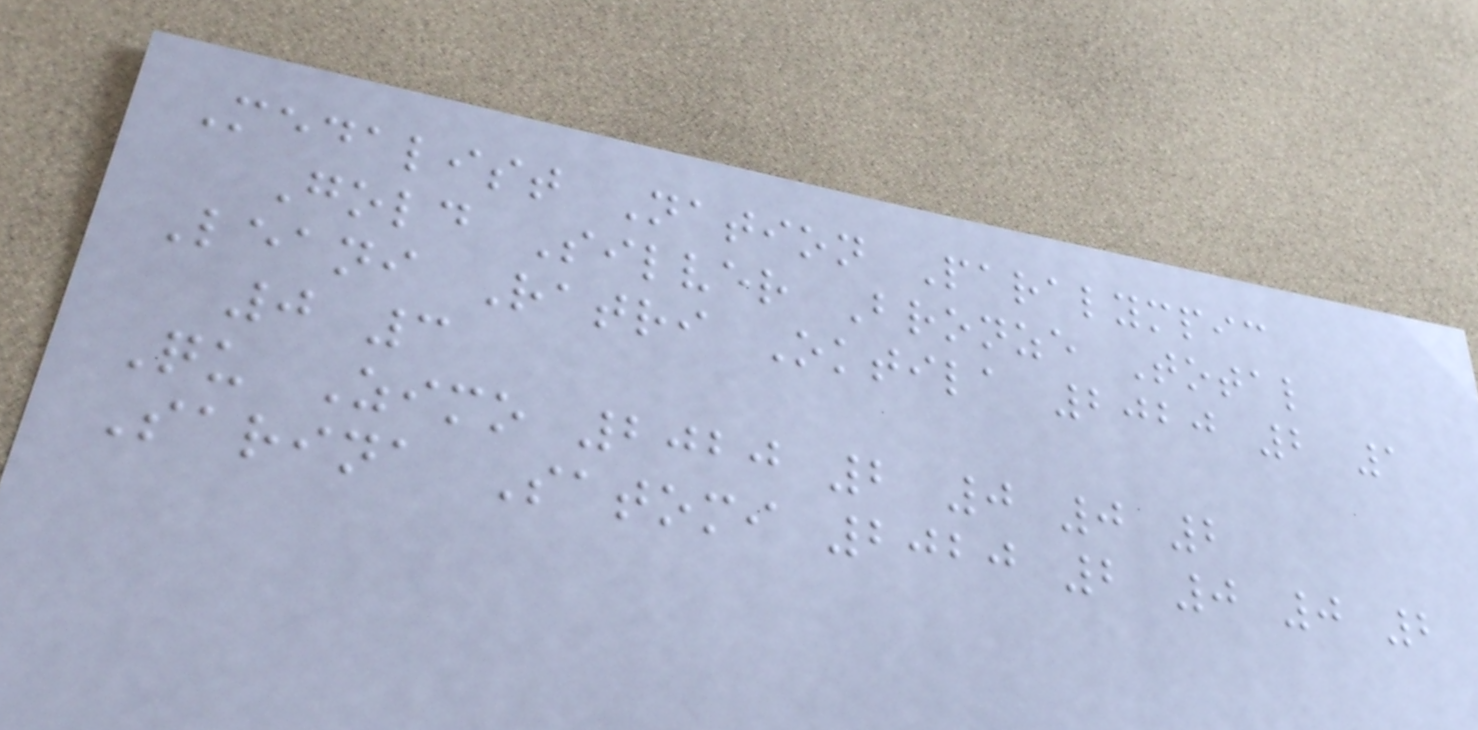Medalist Nation Paralympic
Gold Silver Bronze Total
Leani Ratri Oktila 2020 2 1
0 3
Qu Zimo 2020 2 0 0 2
Sarina Satomi 2020 2 0 0 2
